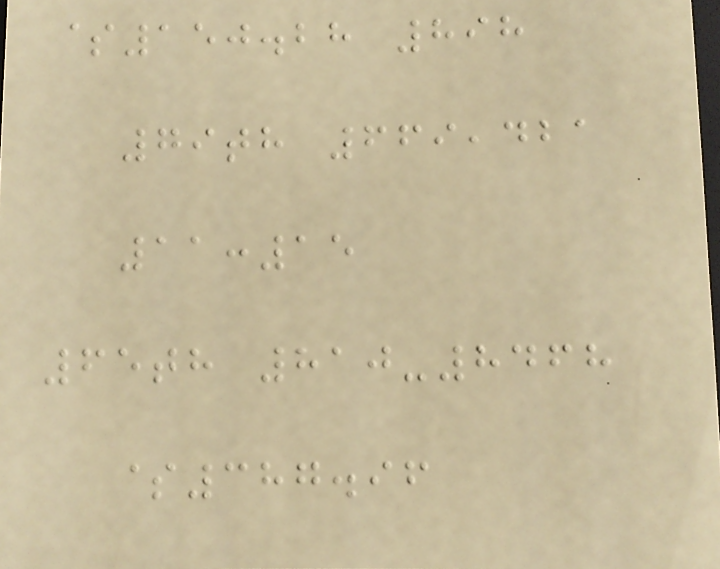$150.28 898
79th 669,421
11:15
65th 810-8468
$387.96
